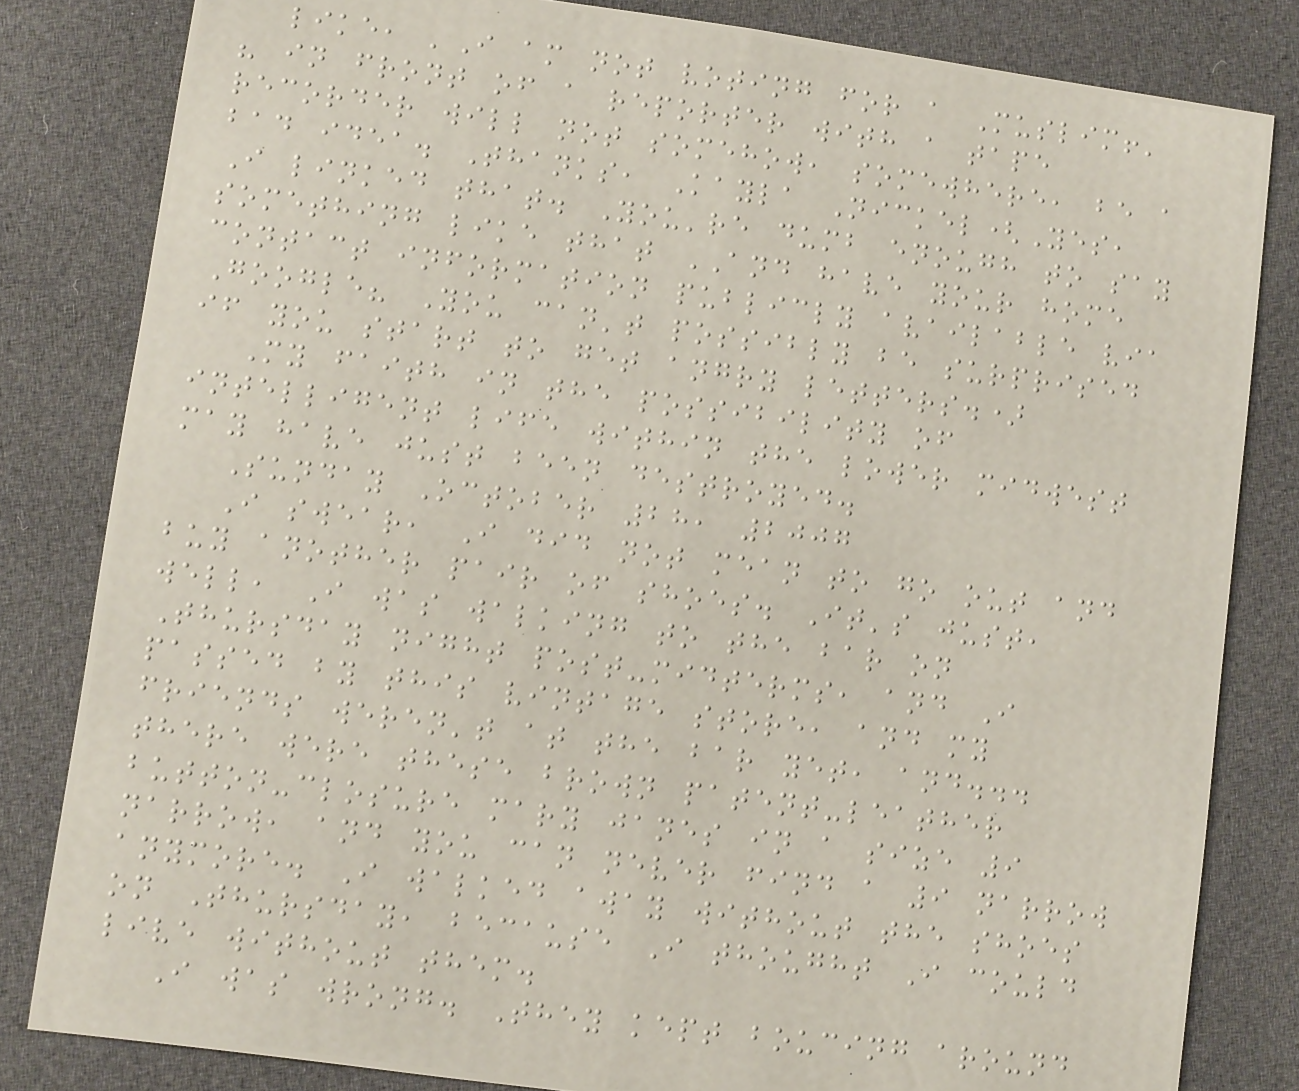like, 'I am not voting for a Muslim!'
" in front of a reporter with a tape
recorder will not somehow, somewhere, be a
bad idea. Thanks, Kayla Nickel(Yes,
I linked that. You're dumb enough to say
something like that AND have your home
contact information publicly available via
Google? You can't possibly be surprised
if you start to get angry letters.)
My faith in the possibility of
intelligent life within the lower midwest
may have just been destroyed.
Sunday October 28, 2007
I swear, I did not mean to go out and
buy another pair of shoes. It's just,
well, I was walking to the bar on
Thursday night post-midterms, and I
passed by this vintage store, and my
friends weren't at the bar yet, and...
there were these brown patent-leather
button-closure mary janes in a size 9
narrow, and you can never find a 9 narrow
anymore. I walked away without the shoes
on Thursday, because I thought I could
live without them.
I was wrong. They kept boucing around
